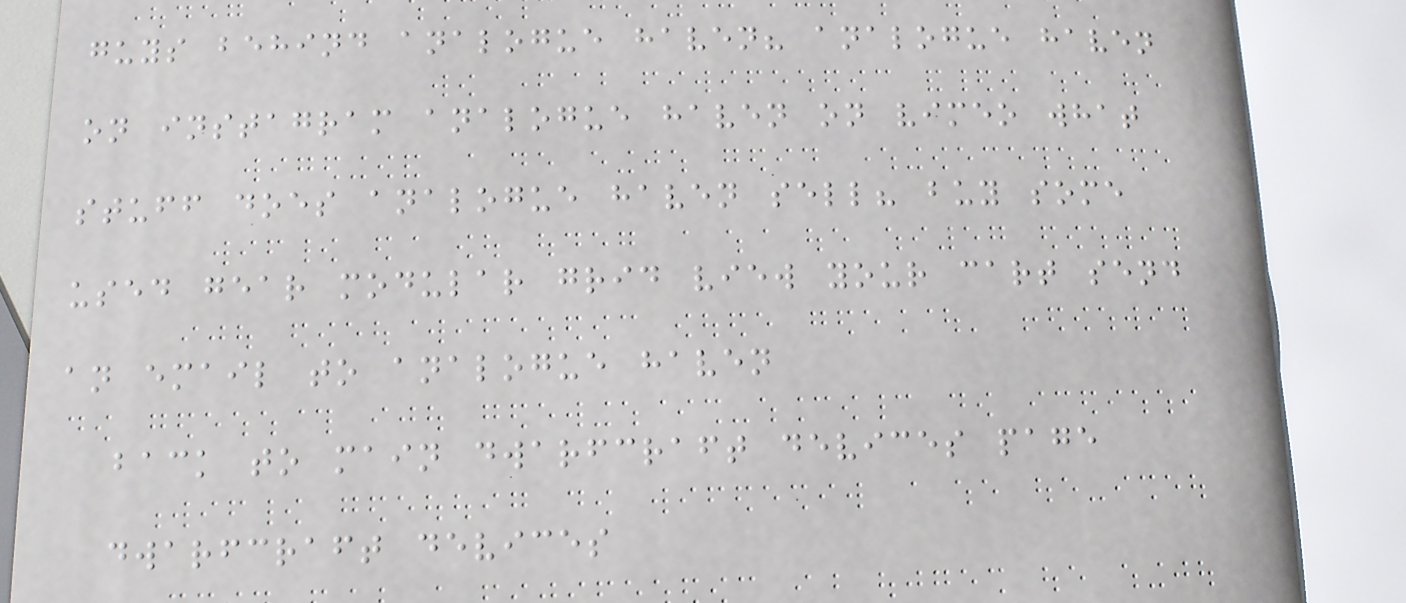guys behind analogue haven? analogue haven
on instagram analogue haven on vimeo what
stuff does analogue haven sell? buy some
used gear modular grid view your cart send
an email to analogue haven
back to main dwarfcraft devices page
dwarfcraft devices
